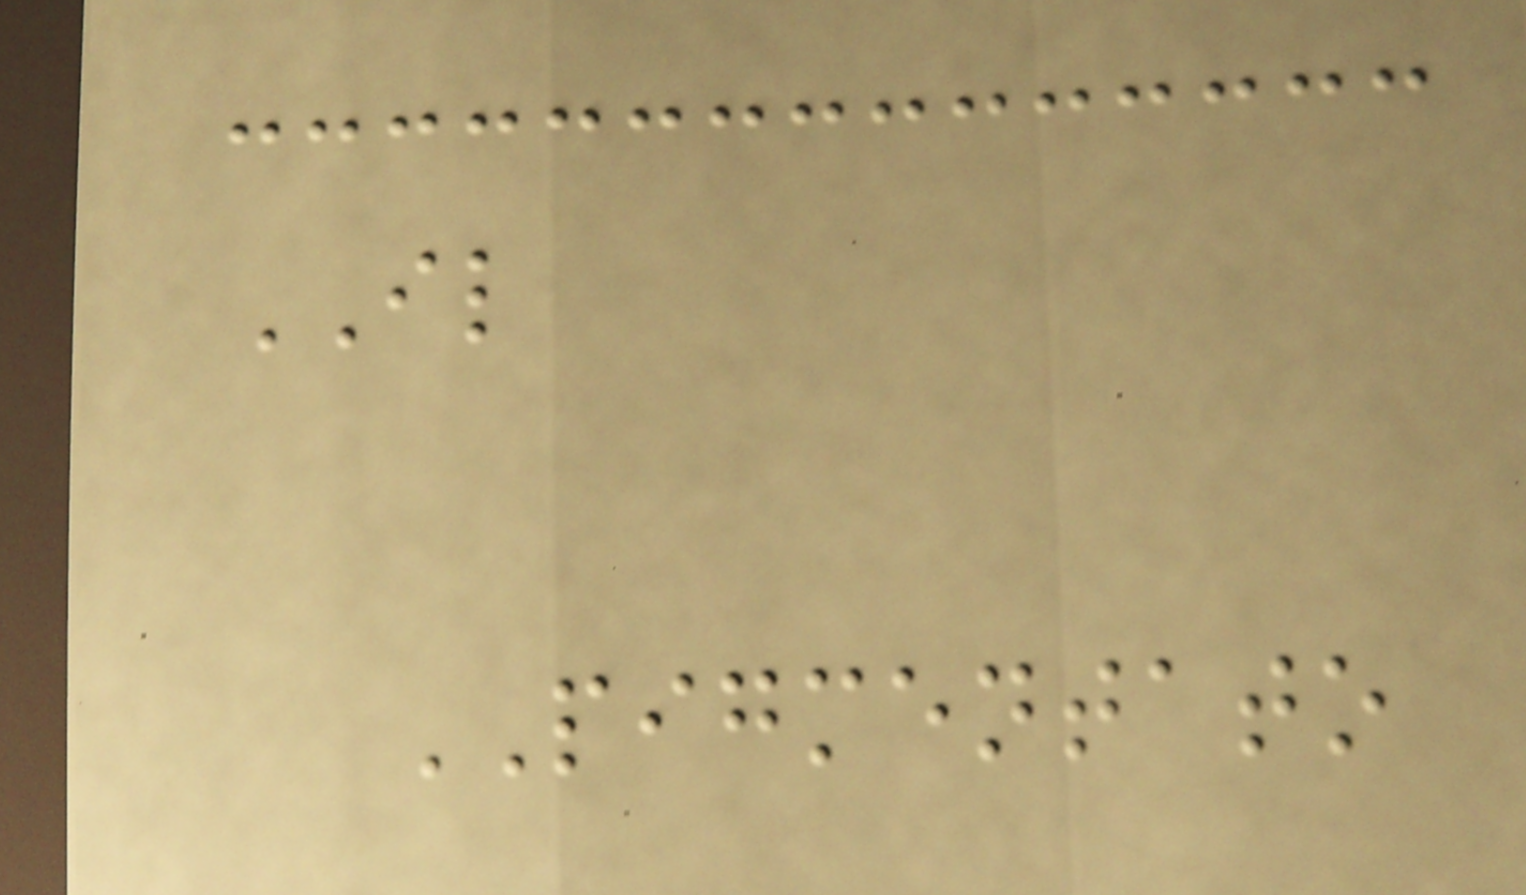IL
PIGMENTATO
